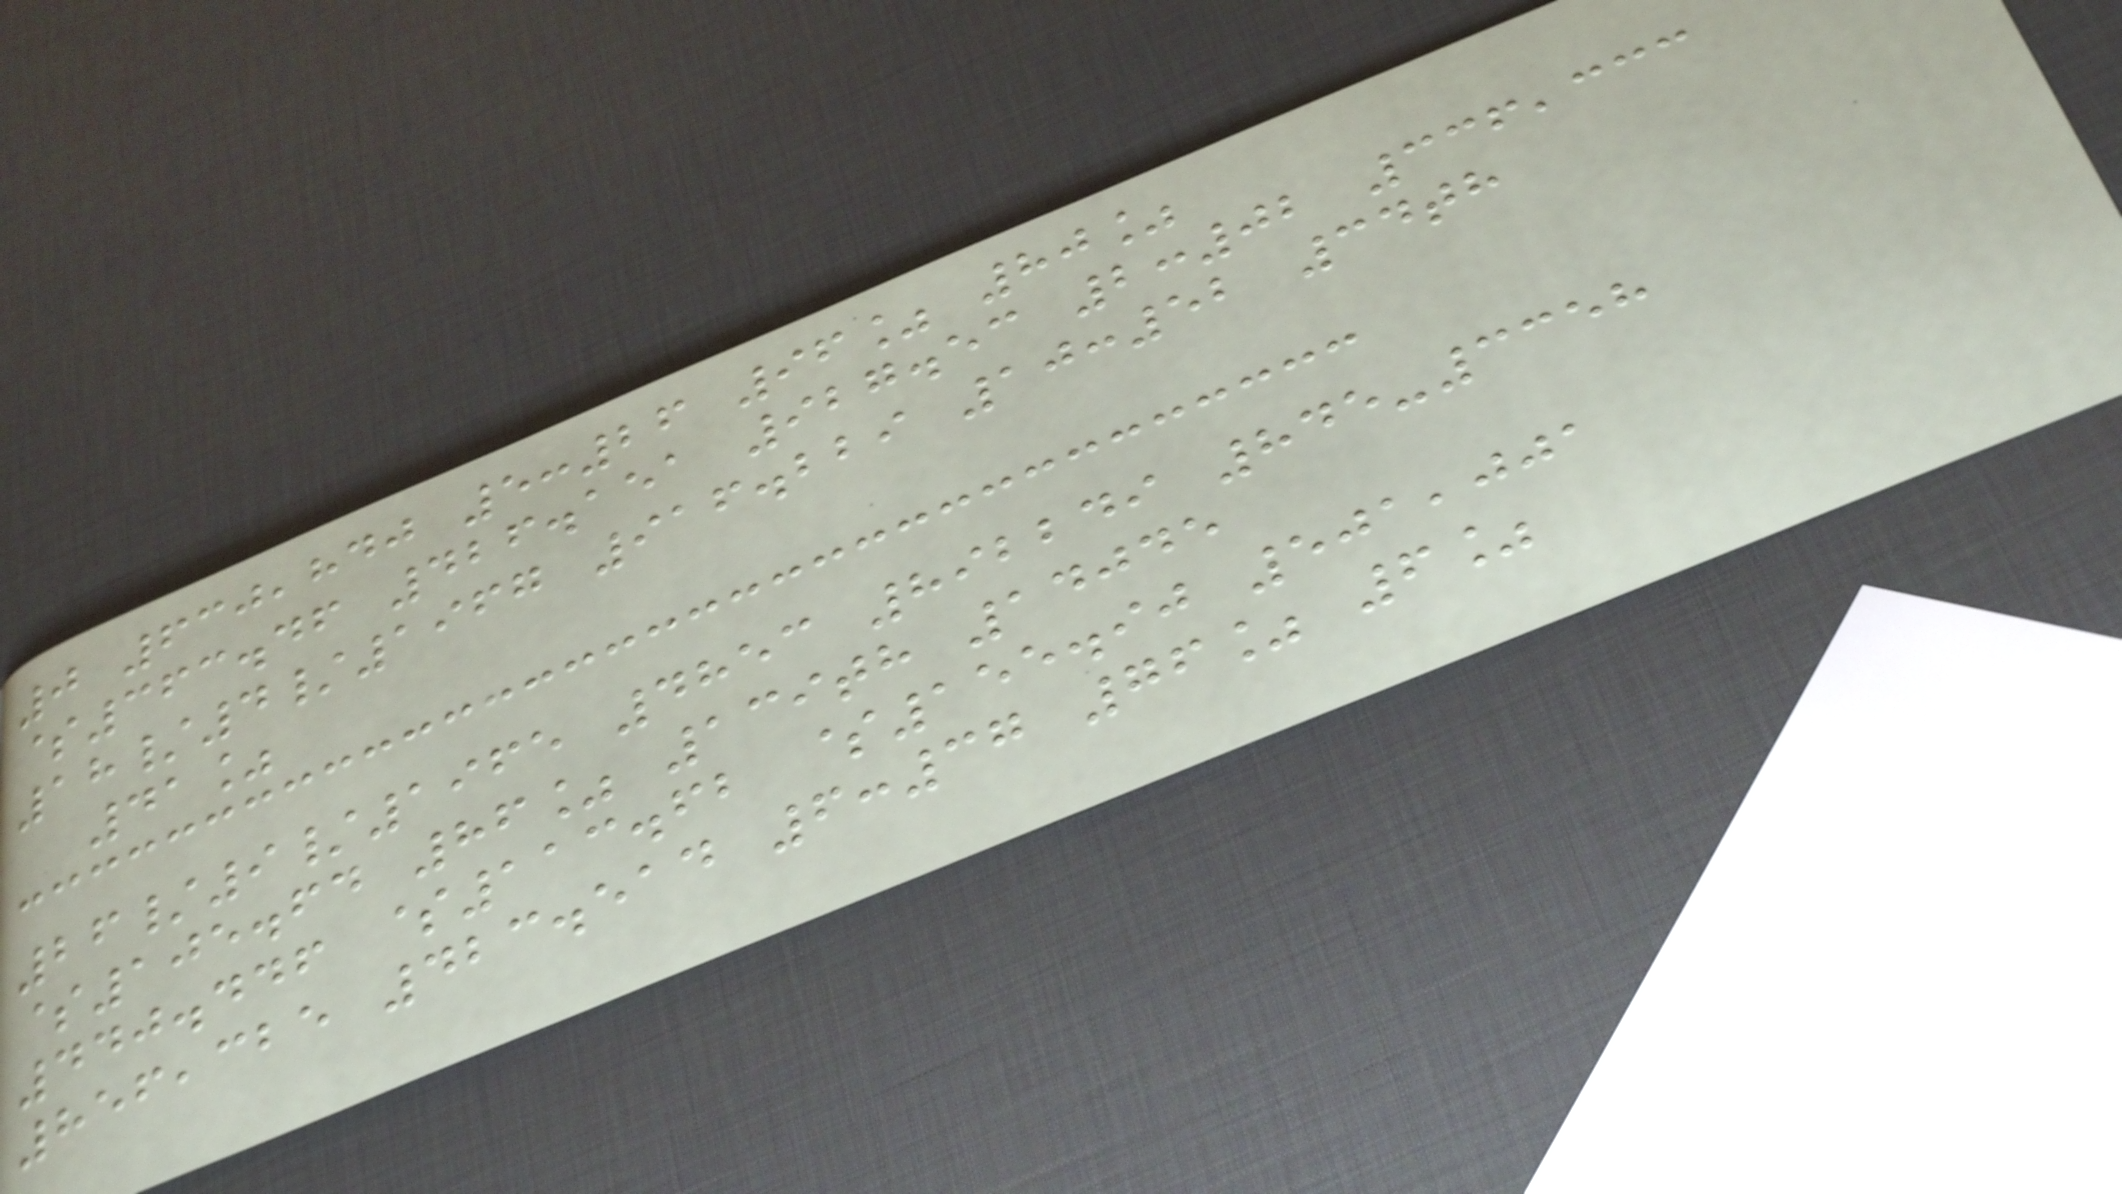0 630,840 5:26 96% 80%
$363.46 426.151 927.53 2:02 336,333
18/4/1967 916.229 10:52 34th
41%
26/9/1965 4853 892249 845-3358
$105.64 86% 139th 14045
440.446 $113.62 $155.90 501,001
856,325 423.514 6:37 76% 6%
